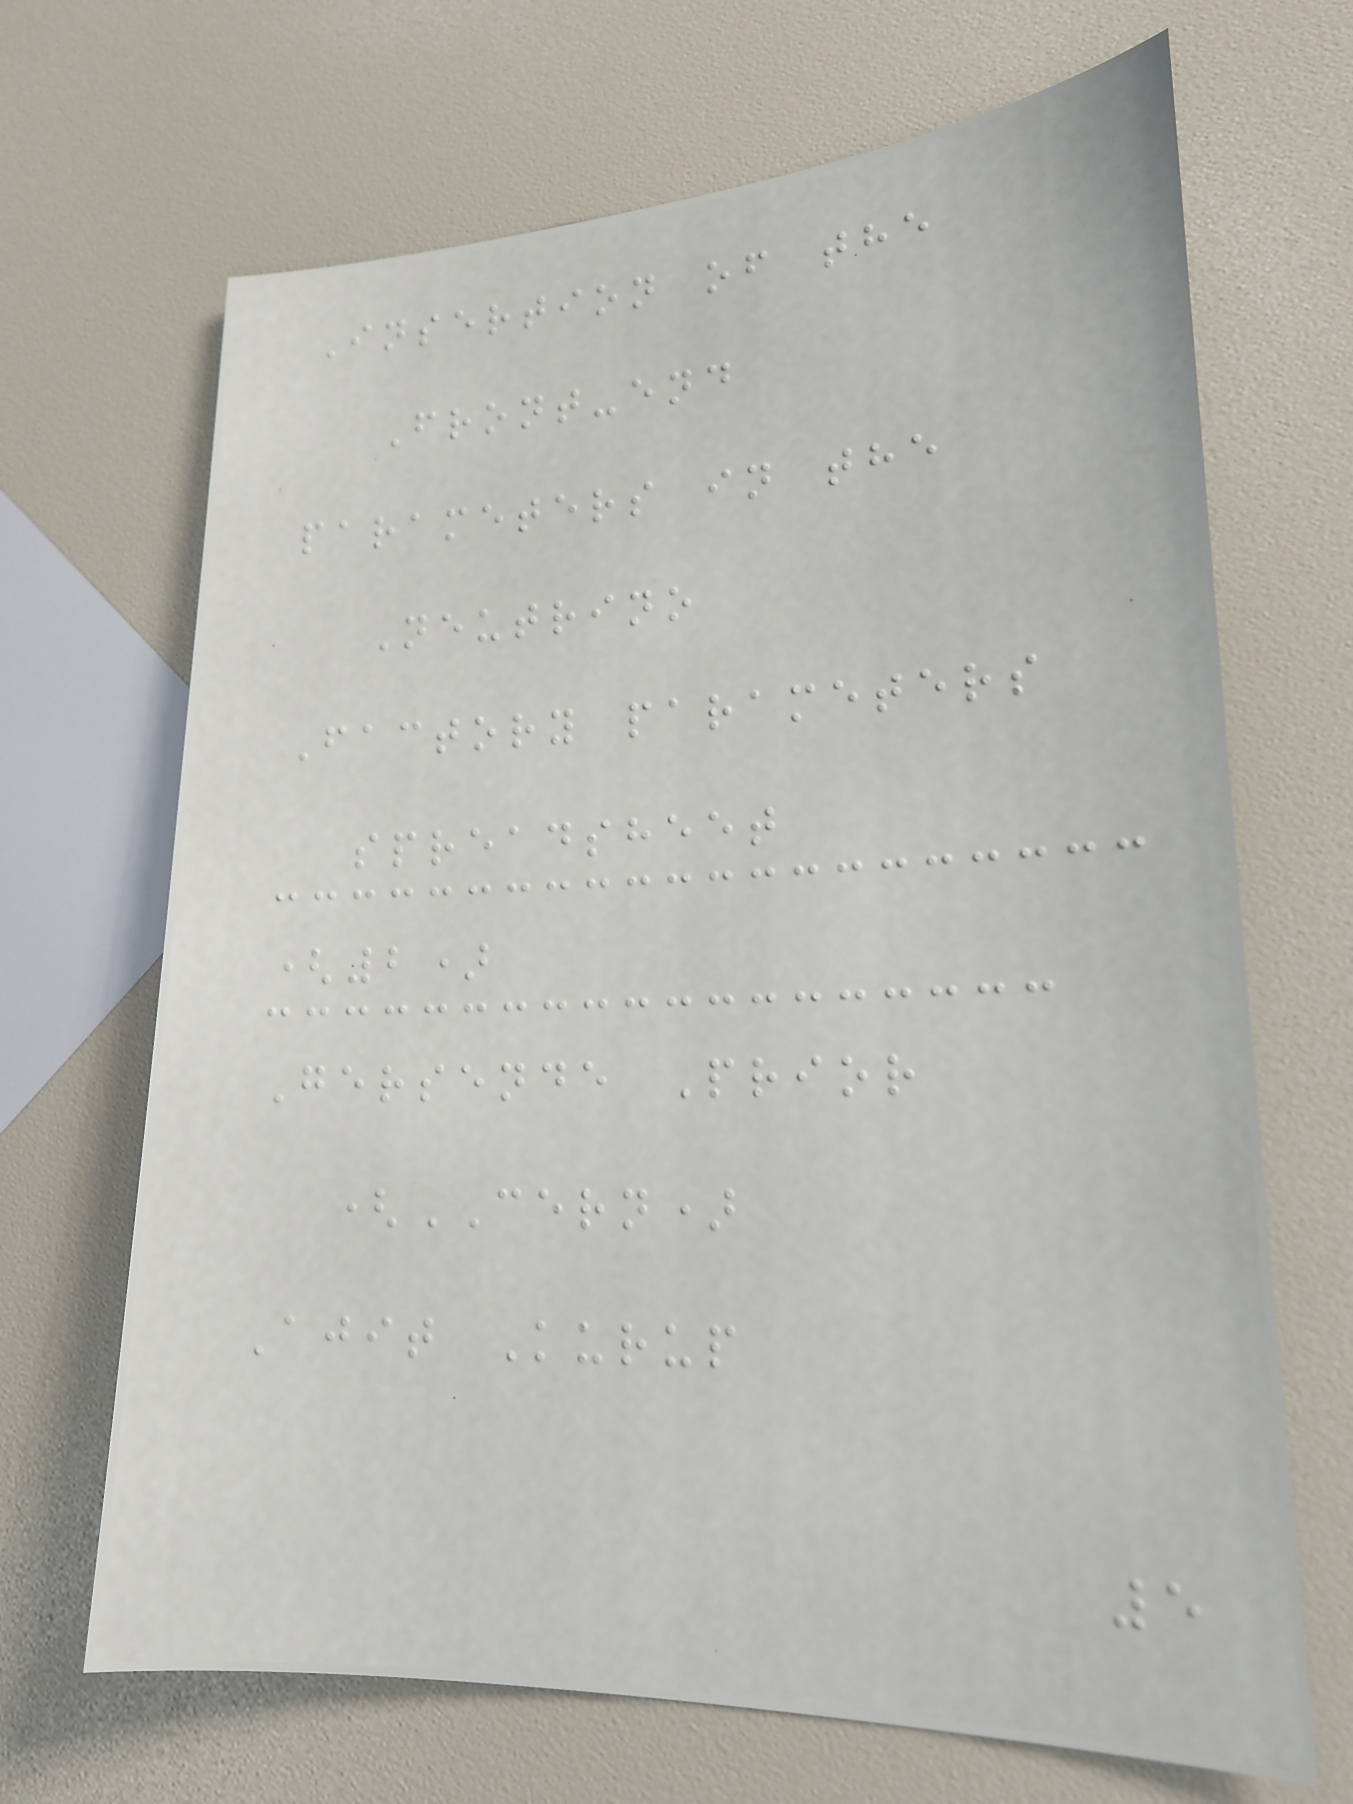Insertion of the
Front-end
parameters in the
Neutrino
Factory parameters
spreadsheet
(2)
Gersende Prior
(CERN)
Ajit Kurup
5
